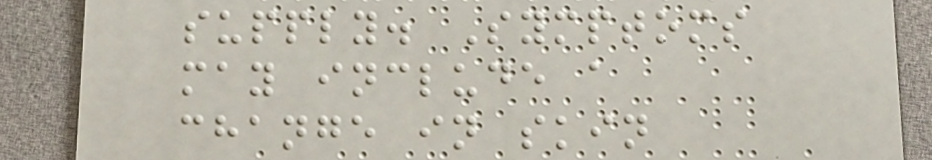supply. Symptoms
may include a
change in skin
